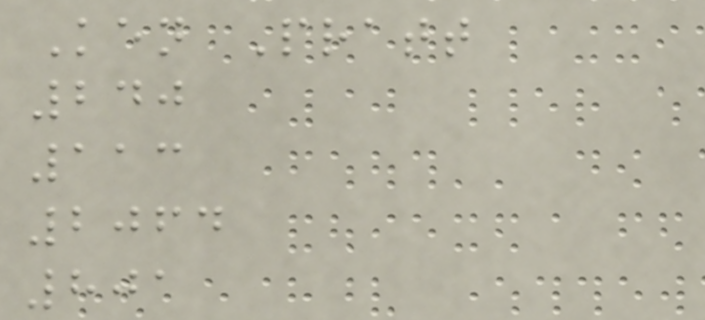Ken Pratt
240
113
2064
801
